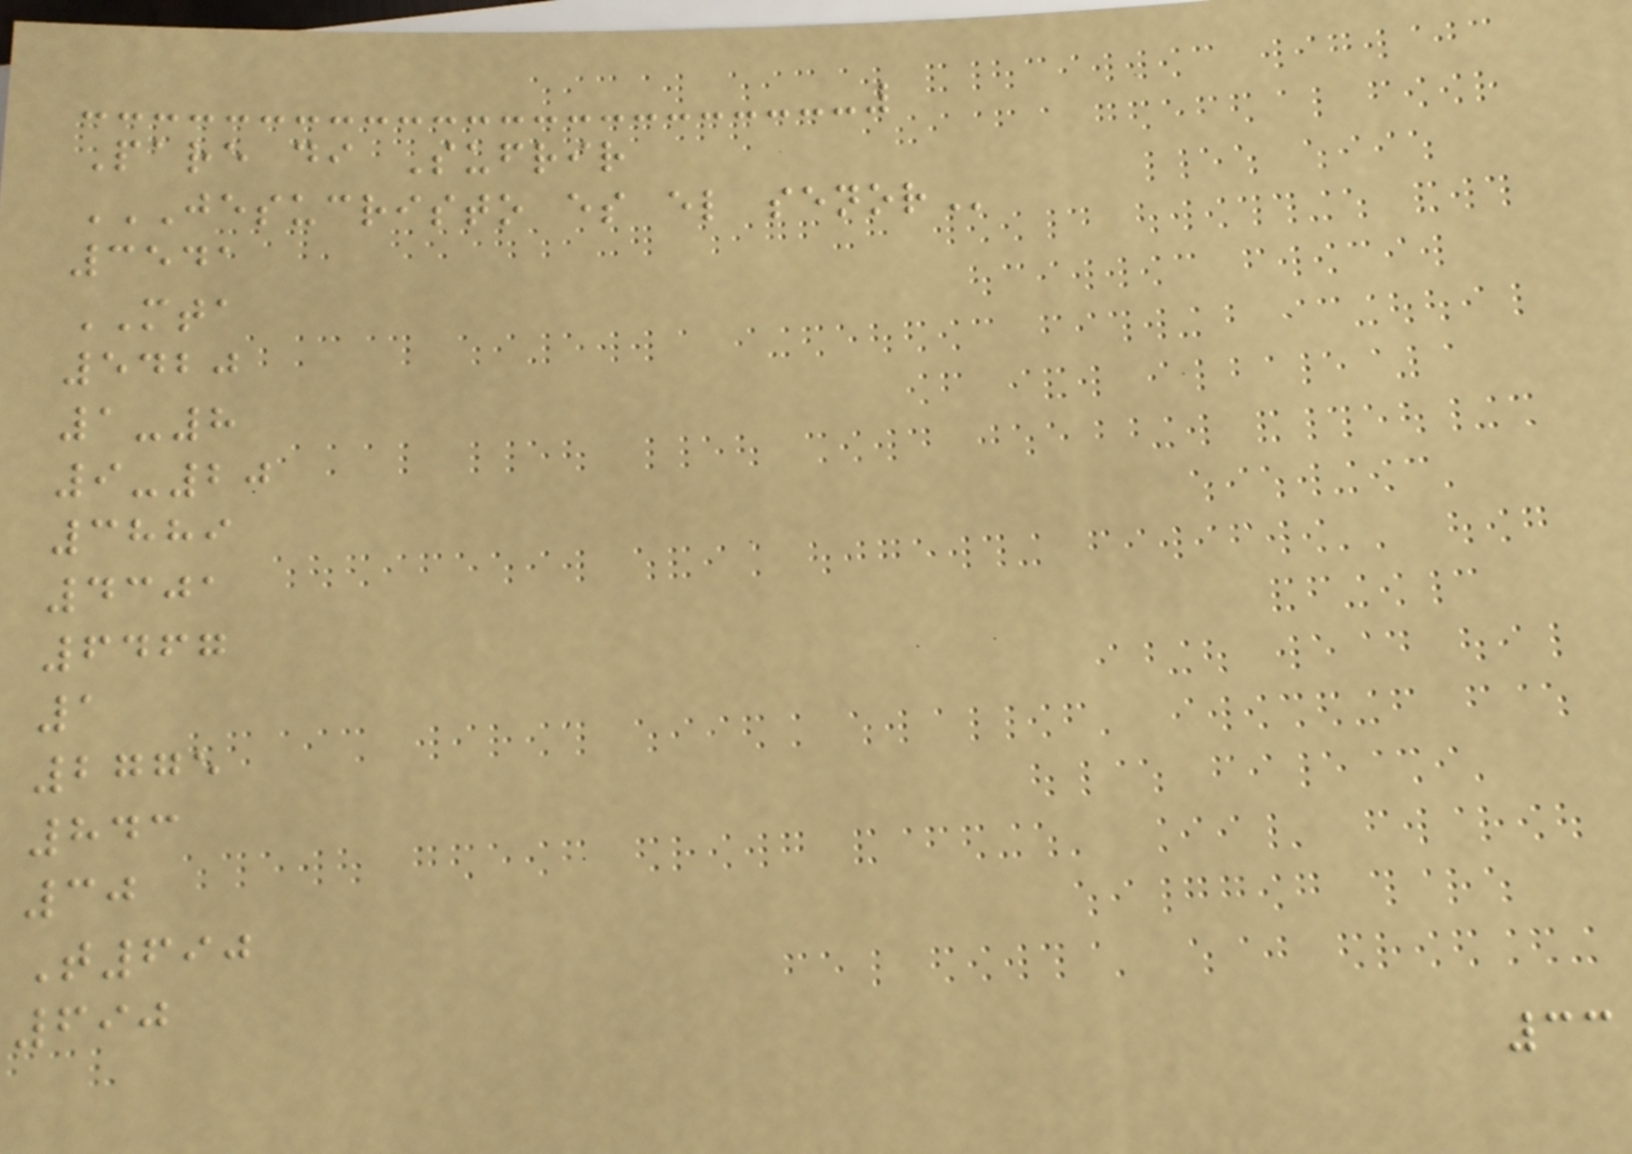Pare di Sufrir
JESUCRISTO ES EL SENOR
3541
MTA
5420
1-8
9-20
3889
4301
6467
1
2775
843
30
T690
690
33
